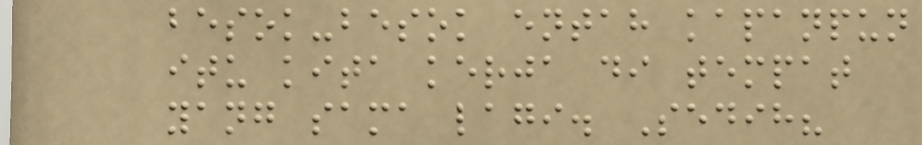besok-besok entah kapanpun
itu kita kerja di tempat
yang sama lagi. Sedih?
